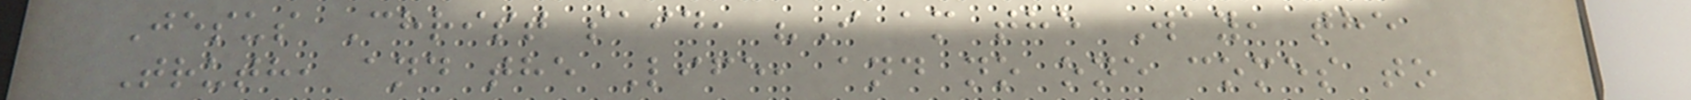Jesus Christ said, "I am the Way, the
Truth, and the Life, and no one comes to
